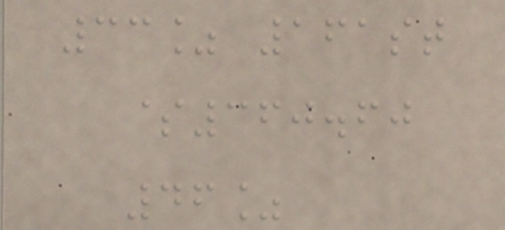33% 161st
$360.60
46%
